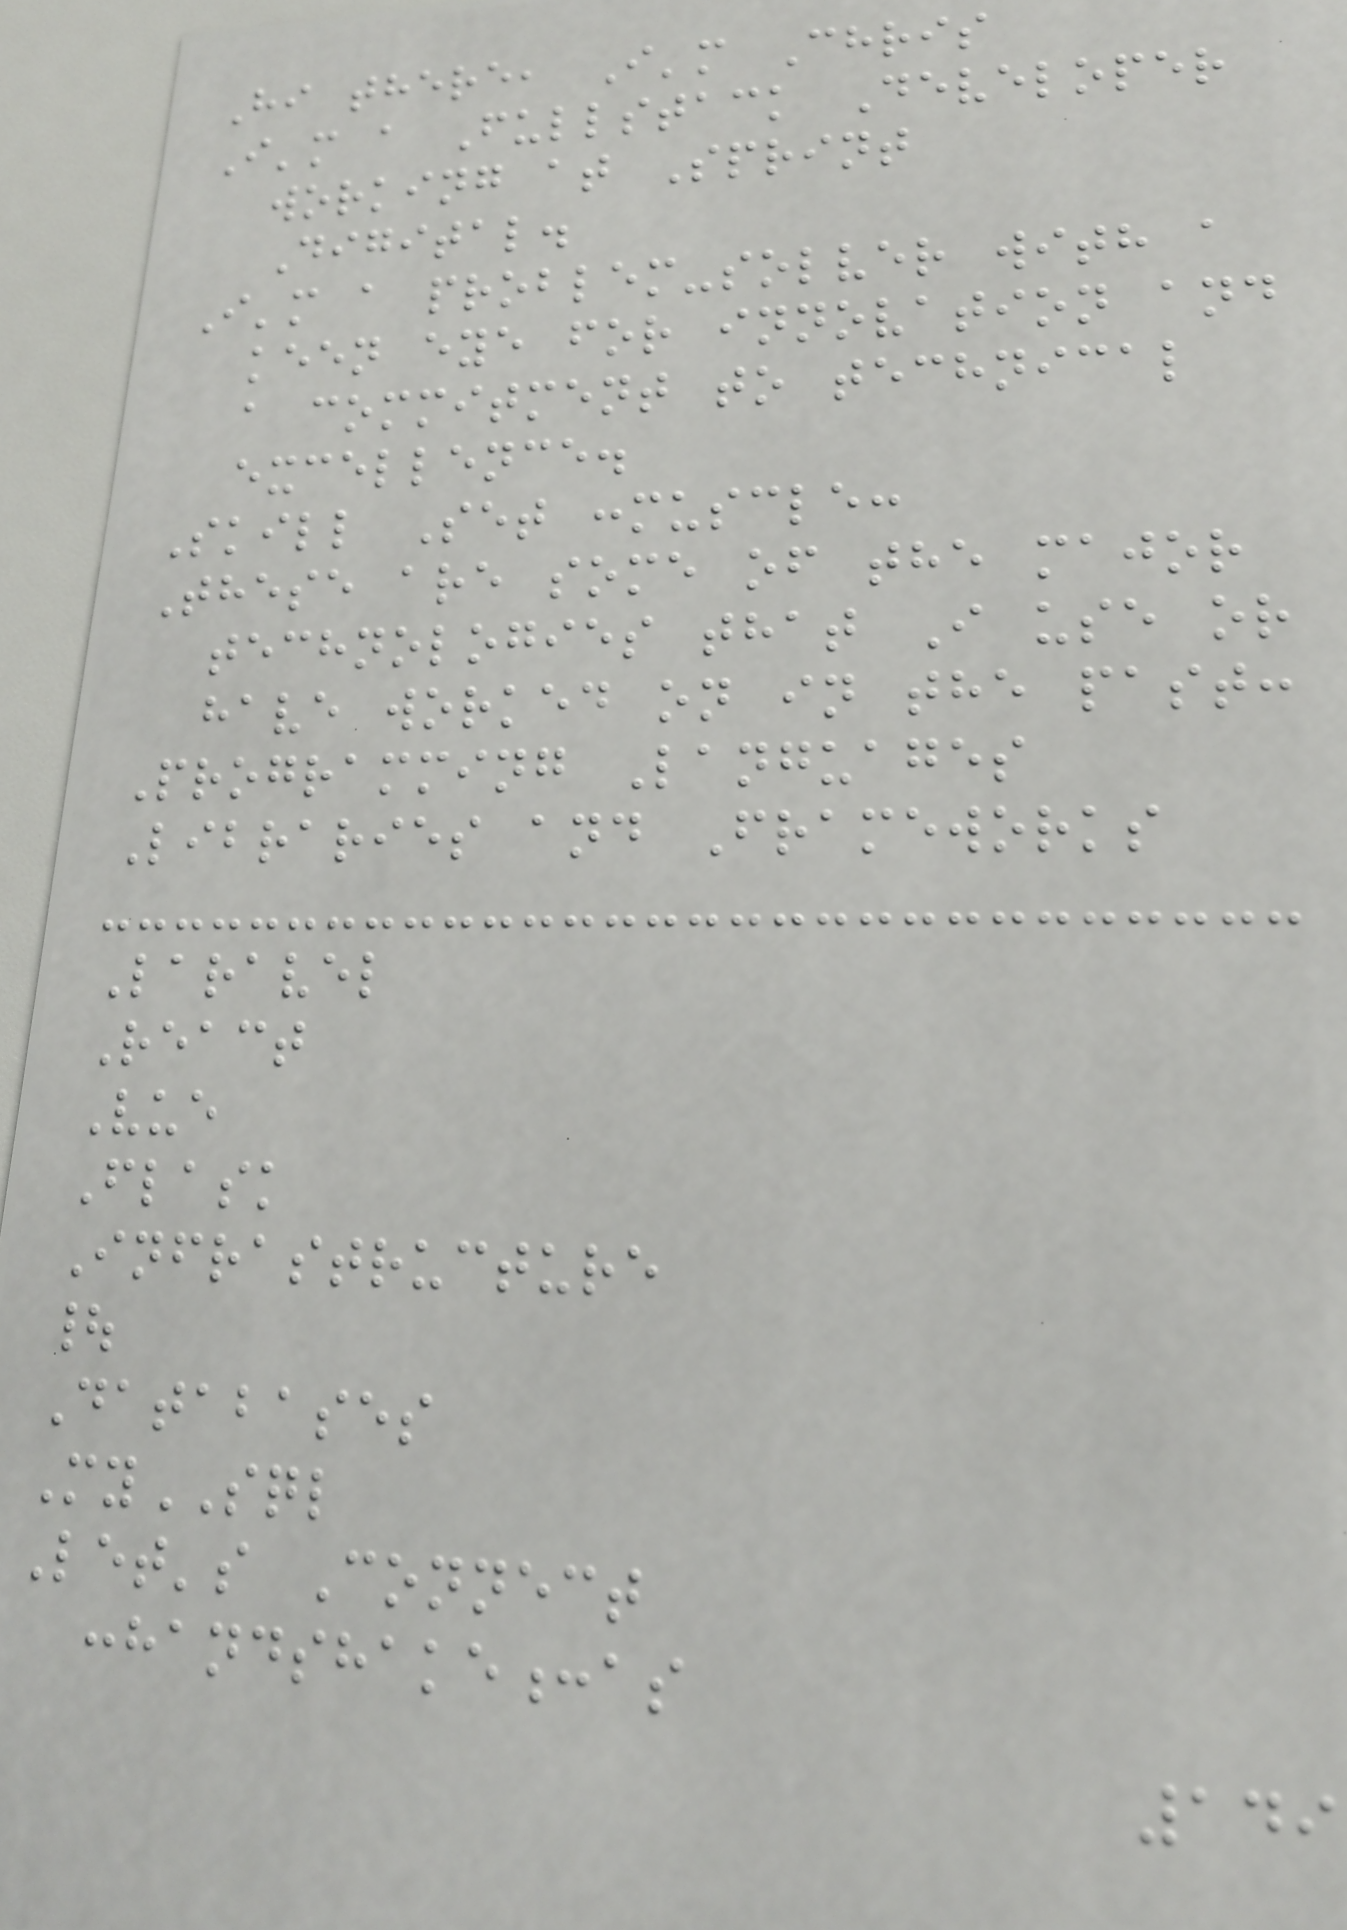Hi there, I'm Chris
I'm a Fullstack Developer
working at Sprint
Digital.
I'm a problem-solver with a
keen eye for innovation and
a commitment to technical
excellence.
Skill Set :muscle:
These are some of the major
technologies that I use or
have worked on in the past:
Programming Languages
Libraries and Frameworks
Laravel
React
Vue
Flask
Infrastructure
|
Databases
MySQL
Let's Connect
:handshake:as
149
